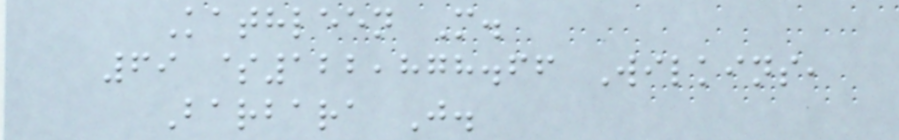Kathleen M.
69 $122,878.66 Wilkins,
Barbara J.
